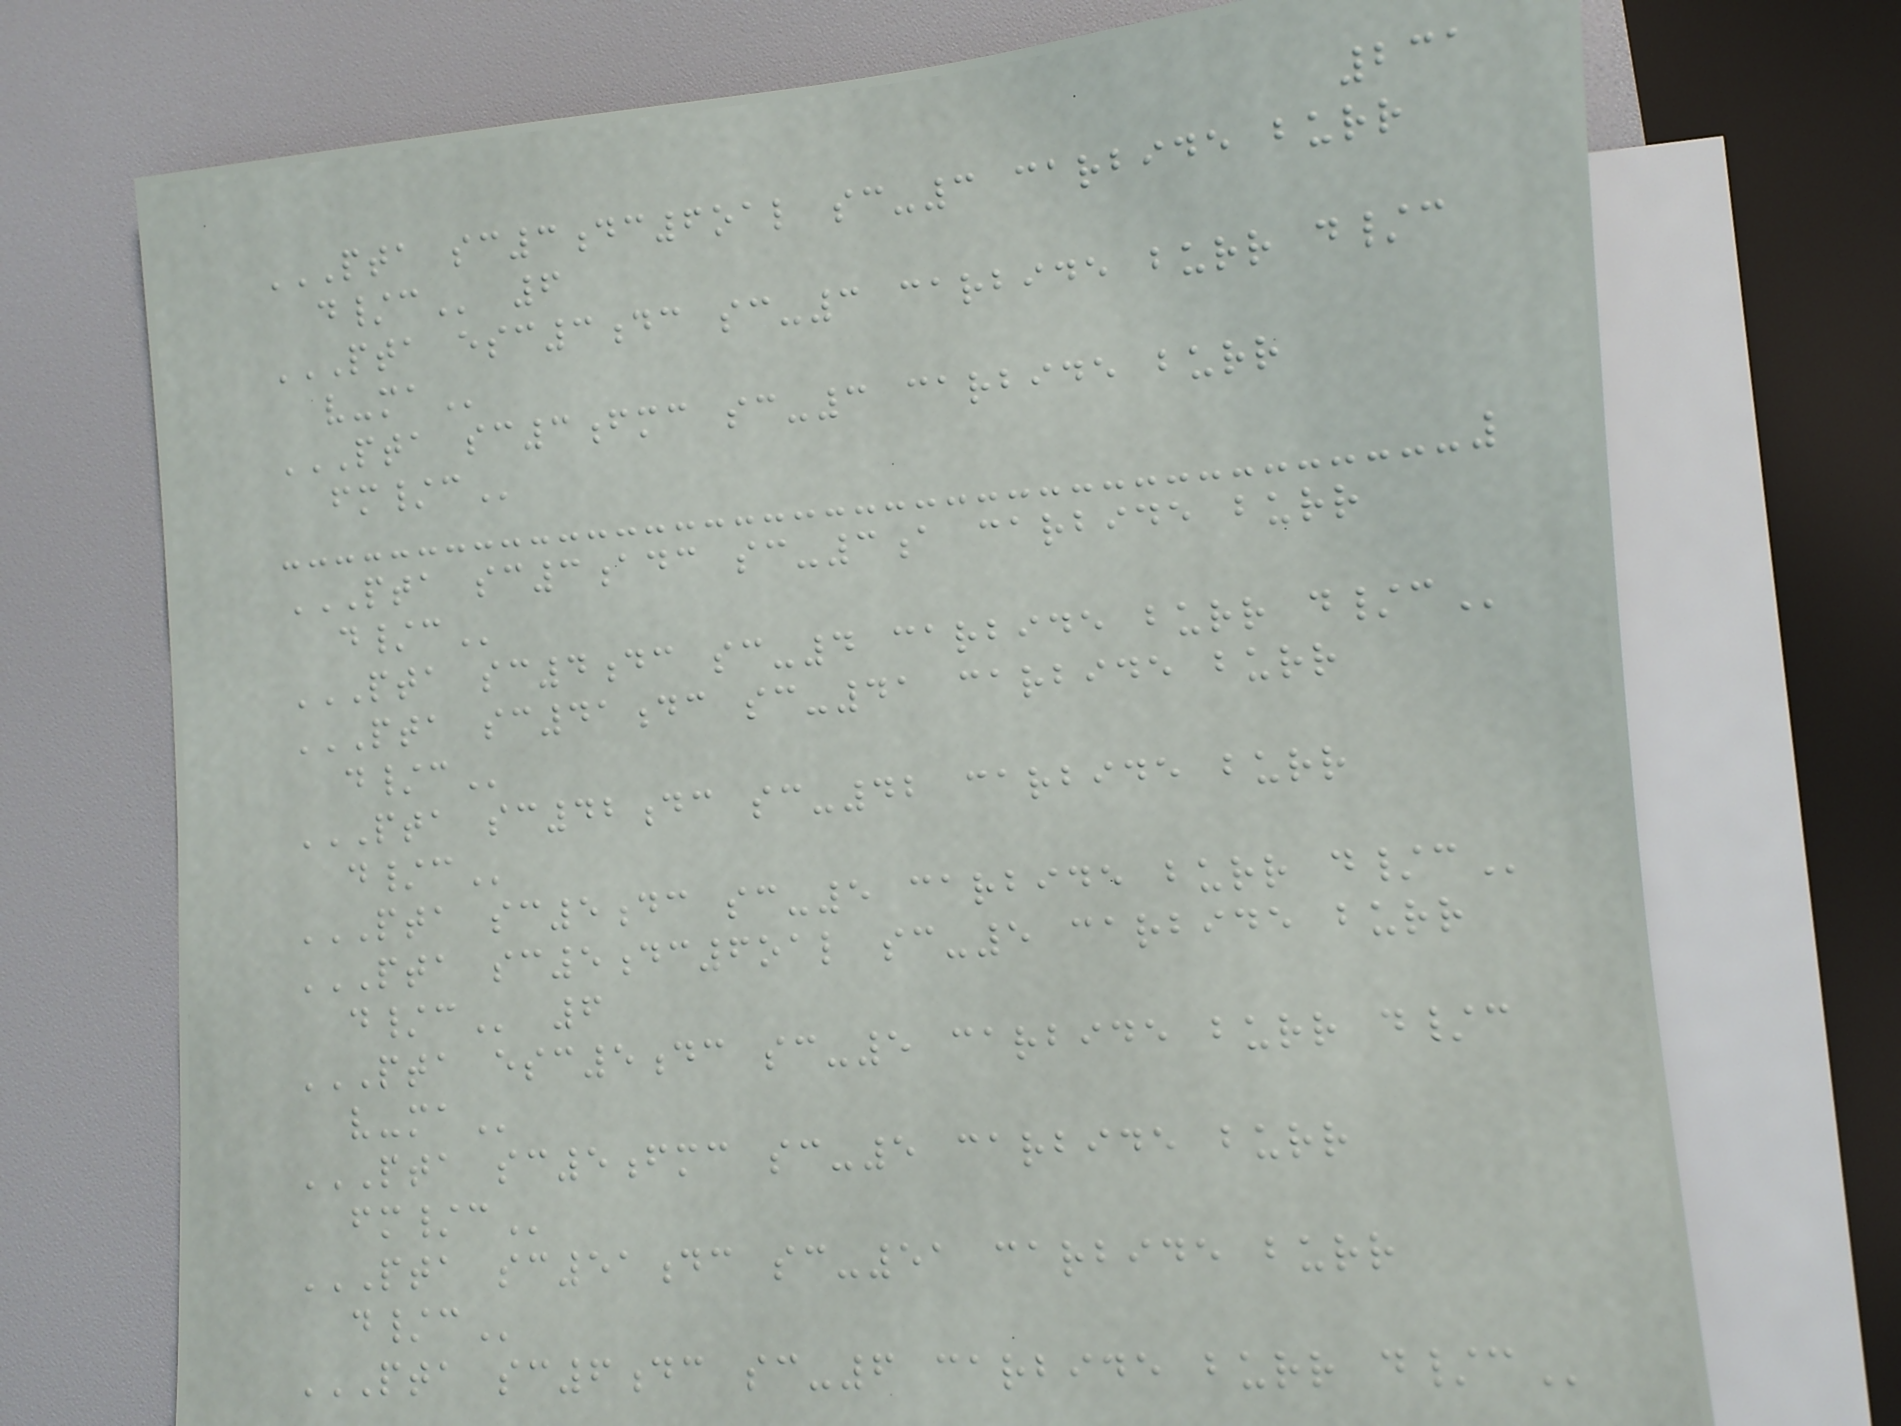231
PTA SC3DC6OAL SC-3 CARBIDE BURR
D/C 6
PTA ESC3DC SC-3 CARBIDE BURR D/C
V-MA
PTA SC3FMC SC-3 CARBIDE BURR
FM/C
PTA SC3ADC SC-3A CARBIDE BURR
D/C
PTA SC4DC SC-4 CARBIDE BURR D/C
PTA SC41DC SC-41 CARBIDE BURR
D/C
PTA SC42DC SC-42 CARBIDE BURR
D/C
PTA SC5DC SC-5 CARBIDE BURR D/C
PTA SC5DC6OAL SC-5 CARBIDE BURR
D/C 6
PTA ESC5DC SC-5 CARBIDE BURR D/C
V-MA
PTA SC5FMC SC-5 CARBIDE BURR
FM/C
PTA SC51DC SC-51 CARBIDE BURR
D/C
PTA SC6DC SC-6 CARBIDE BURR D/C
